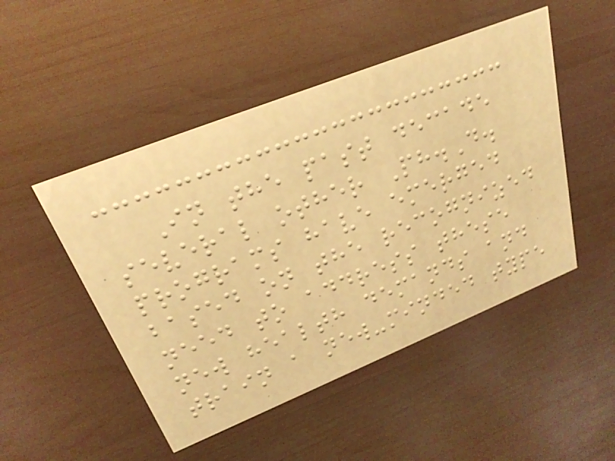In the past decade
several other Ph.D.
programs have emerged
based on the recognized
need to address these
new health demands and
train a new-minded type
